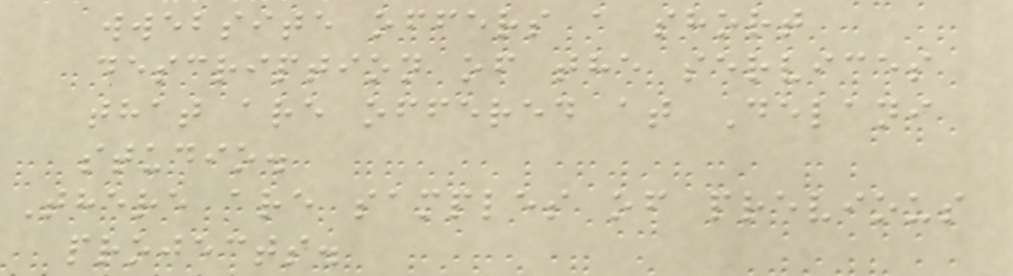wwebsite offers a short
description of the services
that are offered at Delani
studio.
There are samples of previous
projects.
